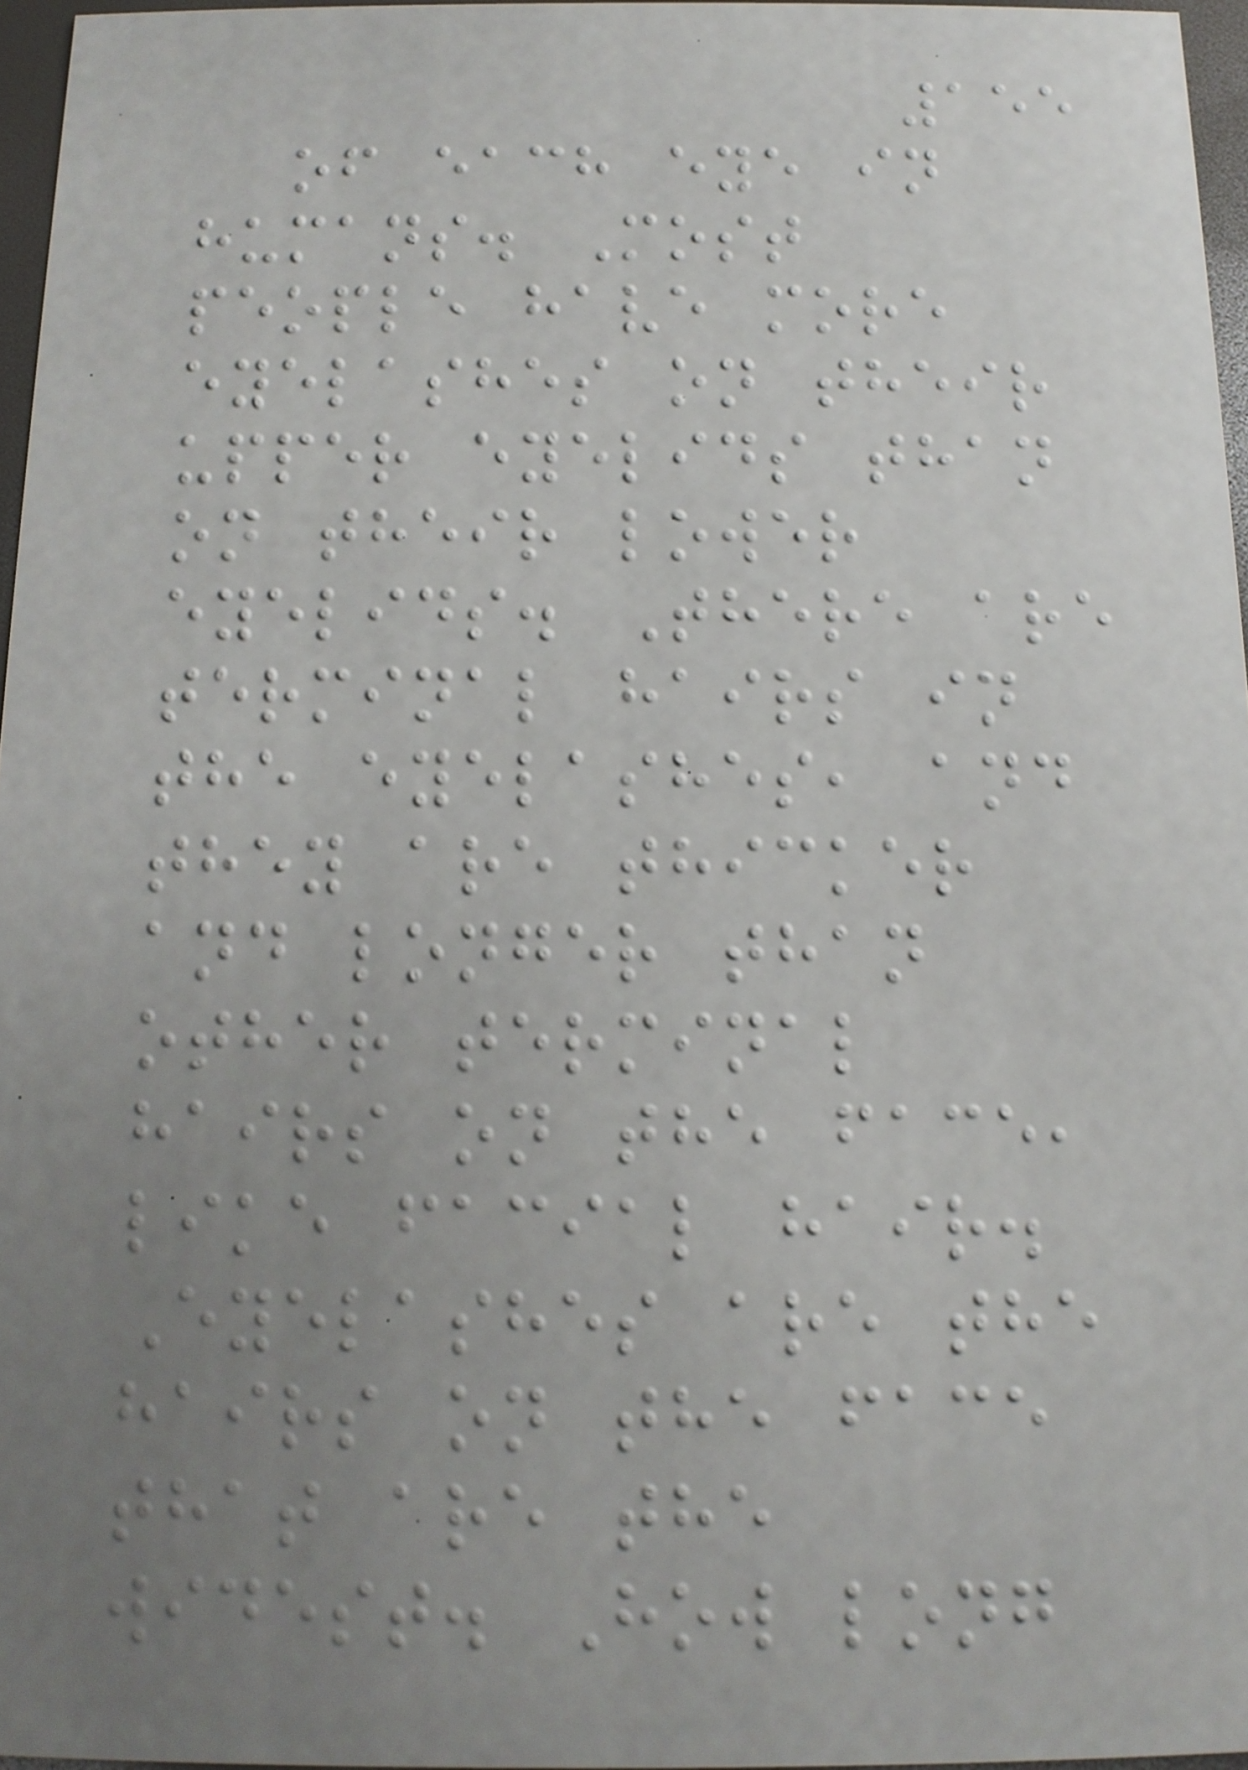155
of each eye in
humans. Most
people have more
eyelashes on their
upper eyelids than
on their lower
eyelids. There are
terminal hairs in
the eyelashes, and
they are thicker
and longer than
other terminal
hairs on the face,
like facial hair.
Eyelashes are the
hairs on the face
that are the
widest. How long
